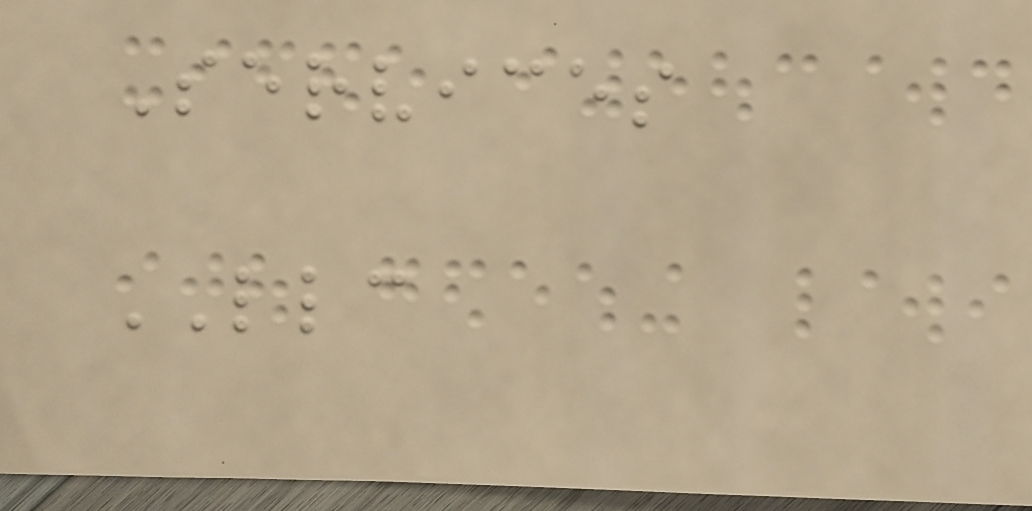Services
LLC
